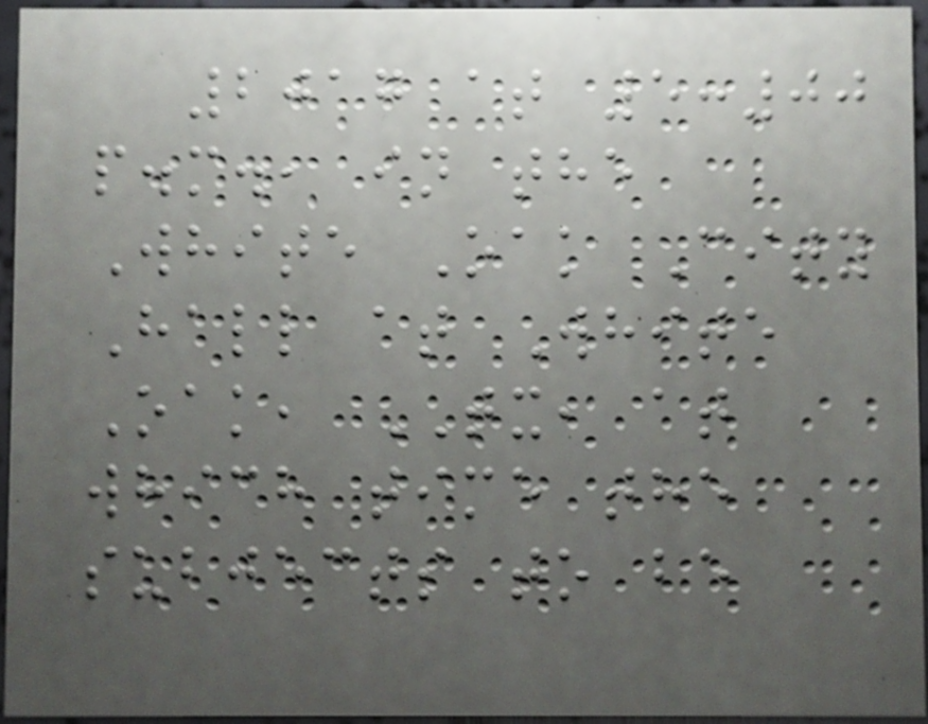2017 at 5:00
p.m., in the
White Oak City
Hall at White
Oak, TX, at
which time the
subjects to be
